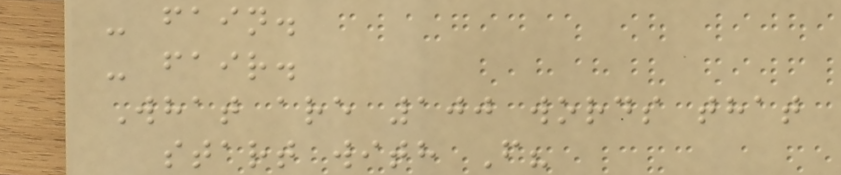- fain.
- fair.
What are 100 words that
start with F?
